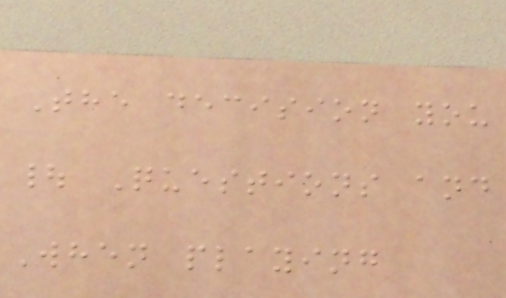The decision you
| Questions and
When playing
